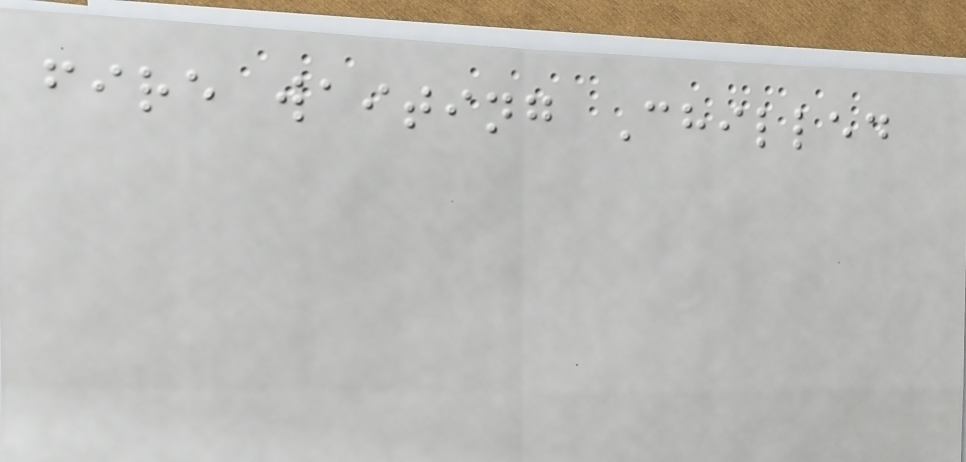fire waiting Chilled
